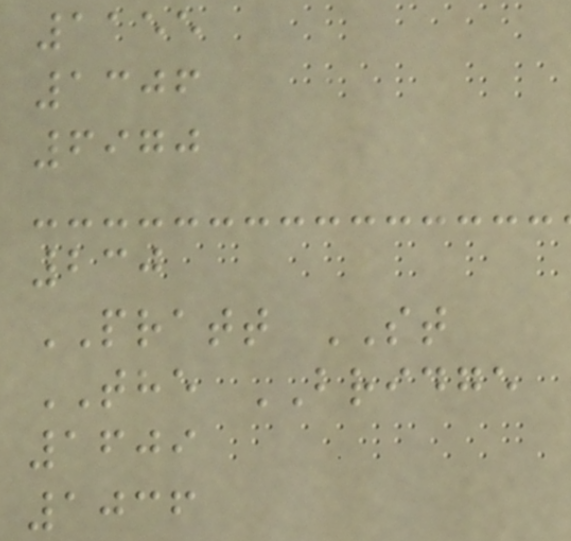1155
1306
6970
230
PRATT ST
THE BRIDGE
1609
1036
